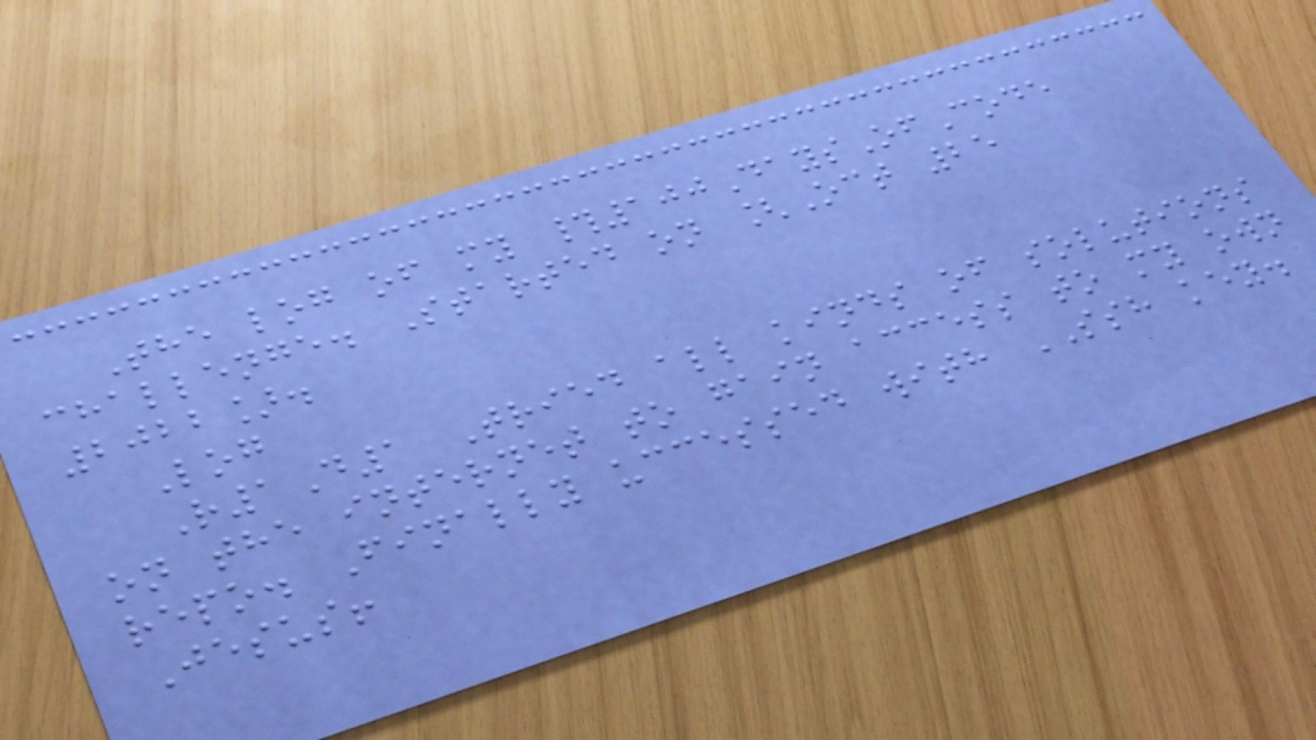The log of my #100DaysOfCode
challenge. Started on [Oct 25
2022].
Log
R1D1 Tried all kinds of solutions
on the internet to gain access to my own
repo. Finally uccessed with SSH key.
Jesus!
